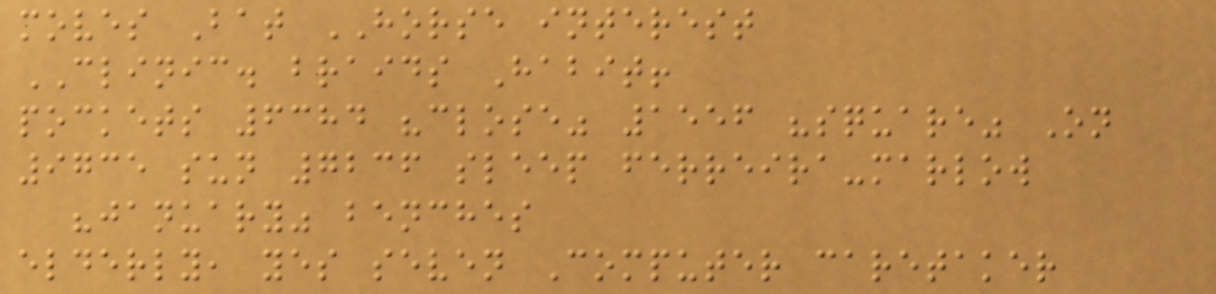moves Bat HORSE interest
CLINIC. braids Habit!
pockets 6384 "close" 1556 "square" On
9735 sun 7236 sleep ferreira-marlow
"january" benches
elderly, yes seven Computer caretaker
